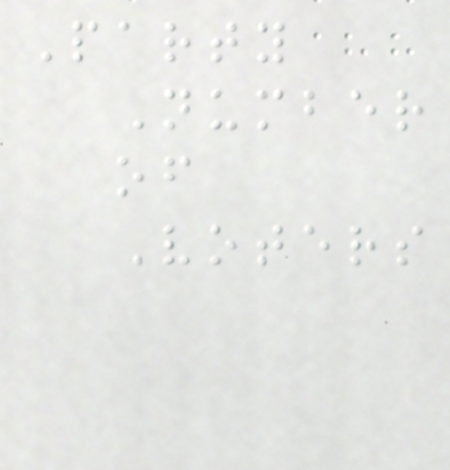Party
Number
of
Voters
